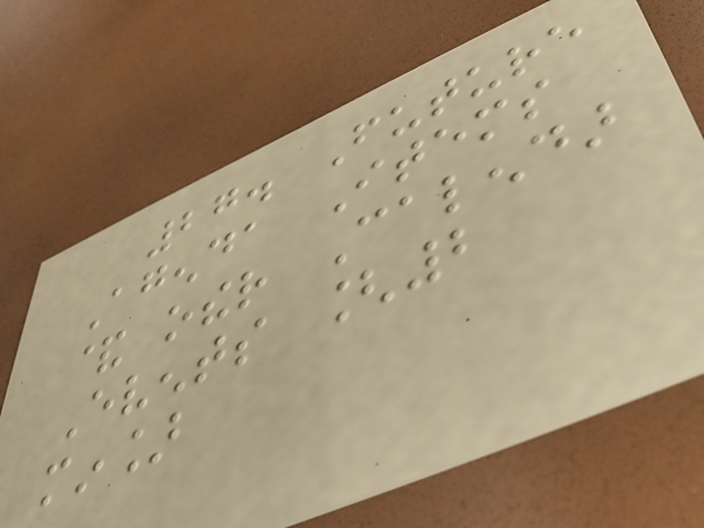27. Future
Agenda Items
& other Calendar
Events [2
min]
